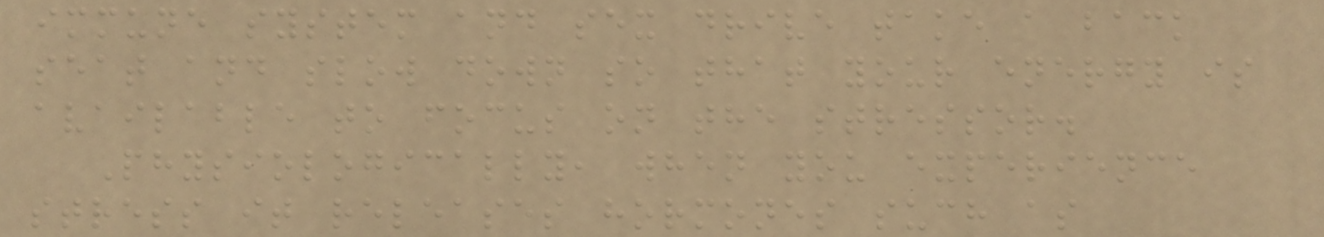immune system and sex drive take a back
seat and slow down so that your energy is
available to focus on the stressor.
Physiologically, when you experience
stress it releases hormones such as
